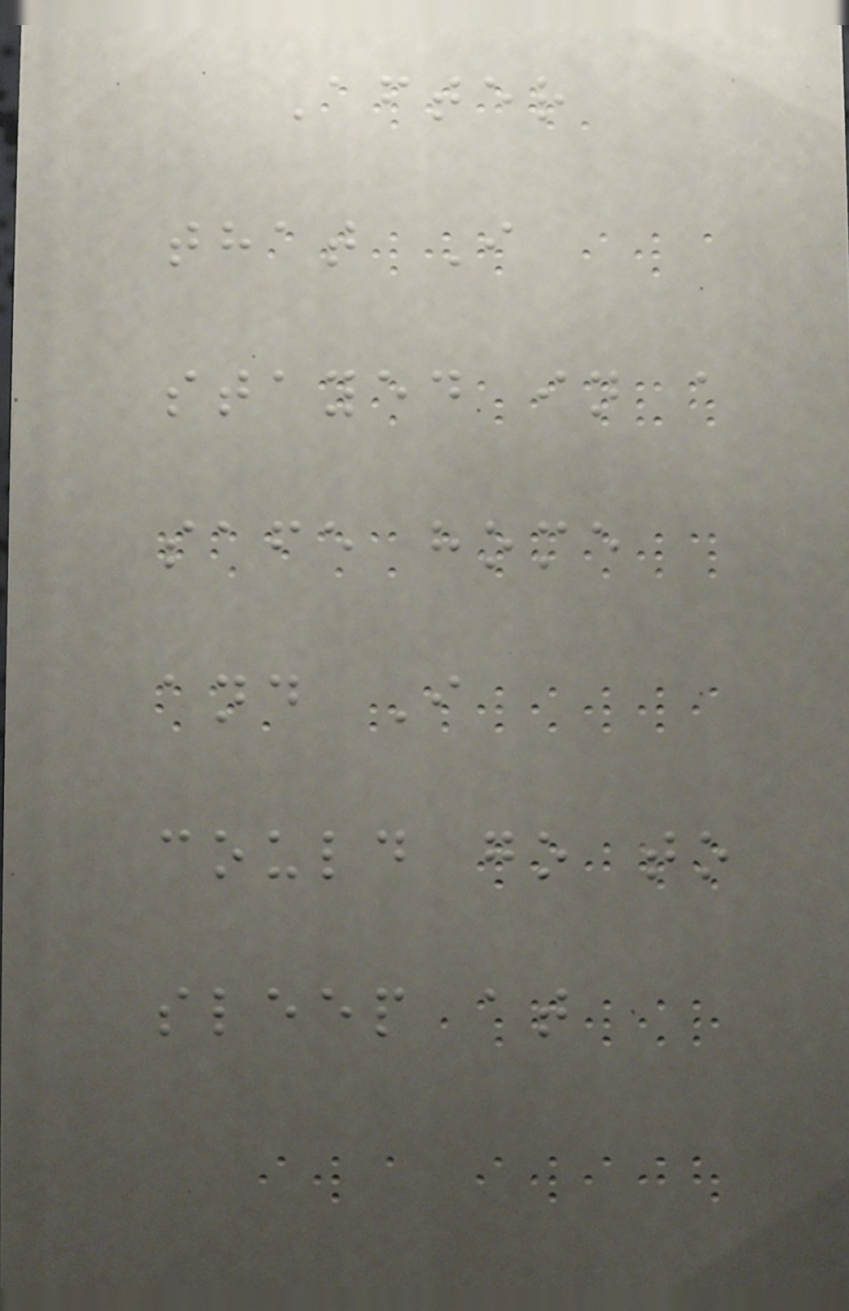After
that I
stayed in a
safe home
and I
could go to
sleep at
